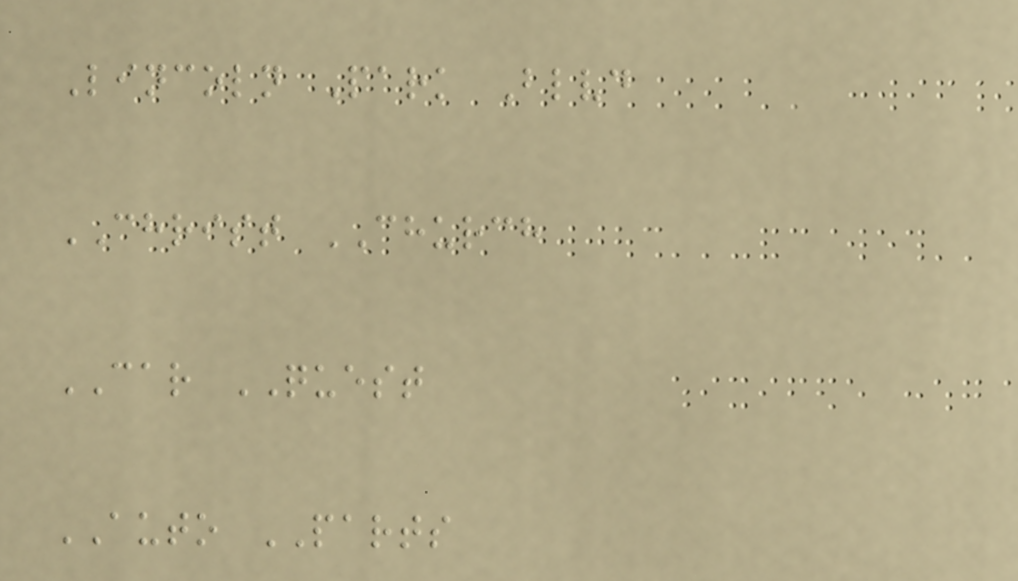Lincoln Park Blvd
CHRIST CHURCH
CAR QUEST
AUTO PARTS
